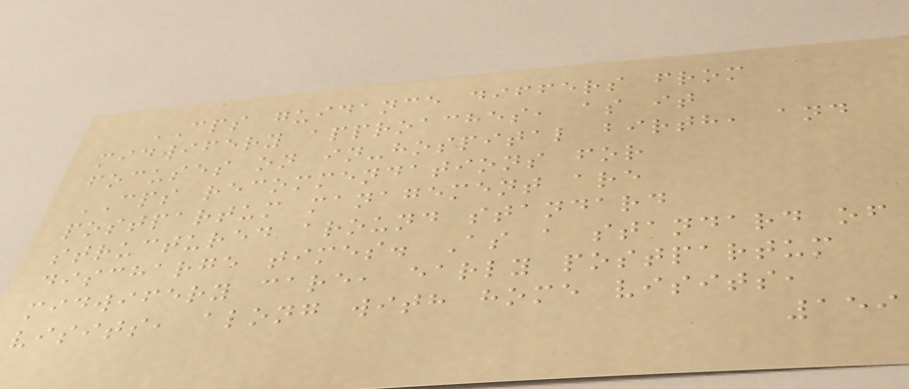CPS guidance differs from
midwifery approaches, as it
focuses on in-hospital birth, and
CPS recommendations for
postpartum management are
structured around standard
discharge times. As a standard of
midwifery care, early postpartum
visits, along with home visits,
159
